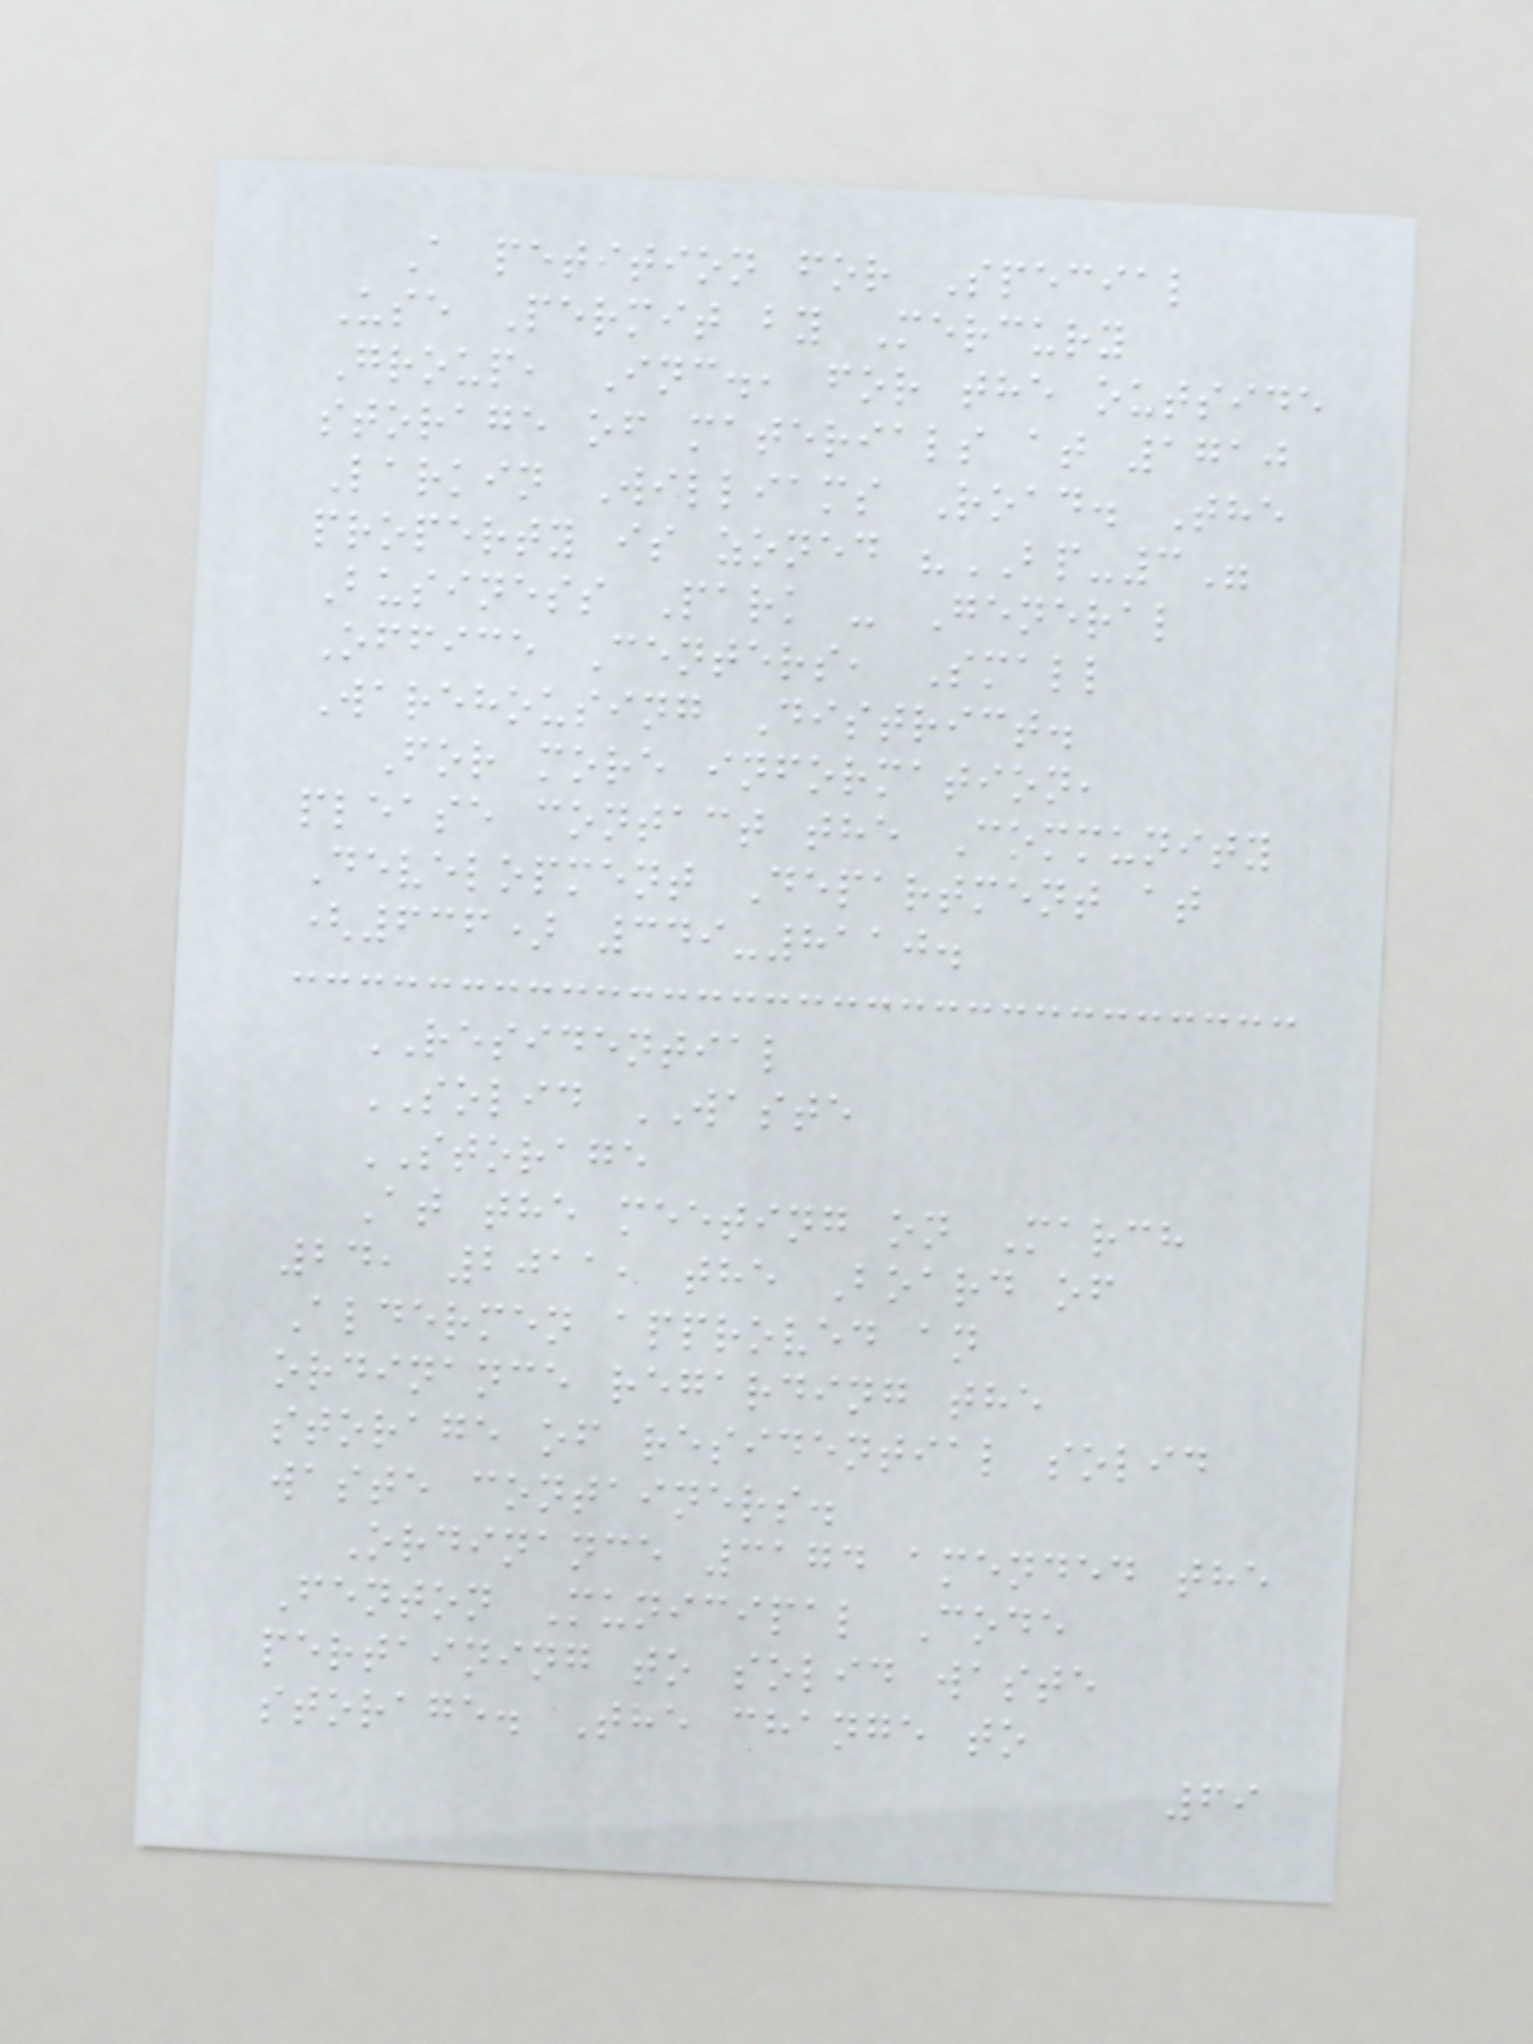A petition for Special
Use Permit by Mercury
Group, Inc., for the outside
storage of materials at 1710
Larkin Williams Road. The
property is zoned "BP-3"
Business Park - General
Office Centers, Small
Warehousing District.
For more information,
please contact the Community
Development Department at
(636) 349-8110.
RESIDENTIAL
SOLID WASTE
STORAGE
At the meeting on March
24, 2011, the Board of
Aldermen approved an
ordinance regarding the
storage of residential solid
waste containers.
Ordinance 3174 amended the
Fenton Municipal Code
pertaining to solid waste
storage. The change to
69
